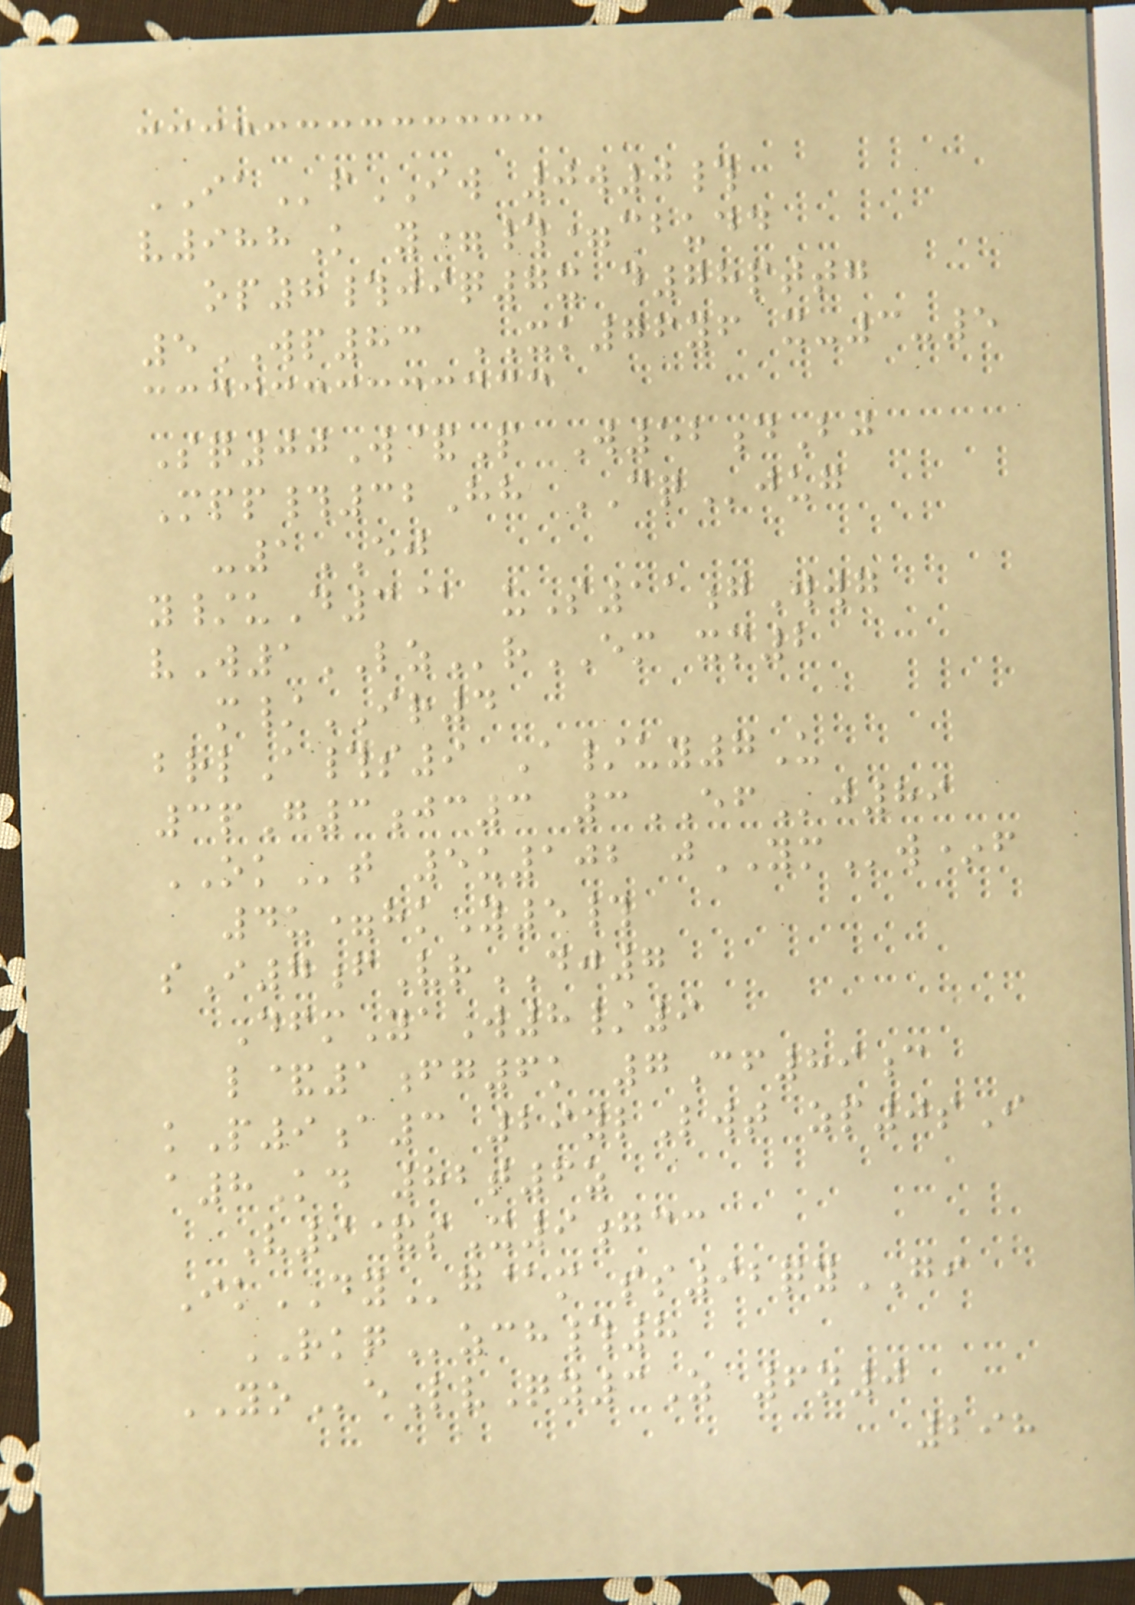IAfIW 0w0#
v988K y=#=cbudd
op8#jiq7x d78pttg
5WP83 XK76yf x-3-5
Sq00W&P W52dBj
Mpp#32Hh CQjug
-1EJ
y/uD3@ uS11gWwg
vW1LZrEM xm2
m/IR4
brlA#s9 A/uy7U
3pG3jc3 3EFj89
OKt 5u102 jYMw*f
4u=hkY5#
sI7fVrDJ7
DfmYaW8/9
l&1fg6k 7Cf89c
kP9a3 29ylLwt zp0sI
a8Kd 82t6z
V9&sX9gcc
IkDYg@m ss92qyGI
RKQzch#8
YOeLvQy3Z 6n0
298
